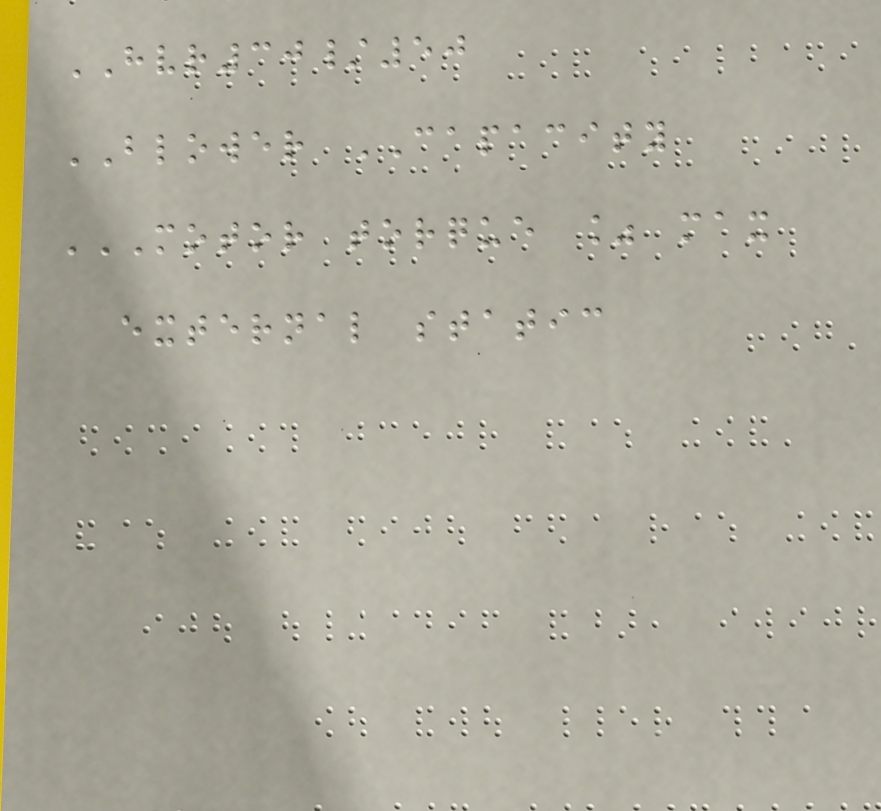HVR30/50
BLOWER CAPACITY
MOTOR TORQUE % MAX
EXTERNAL STATIC
